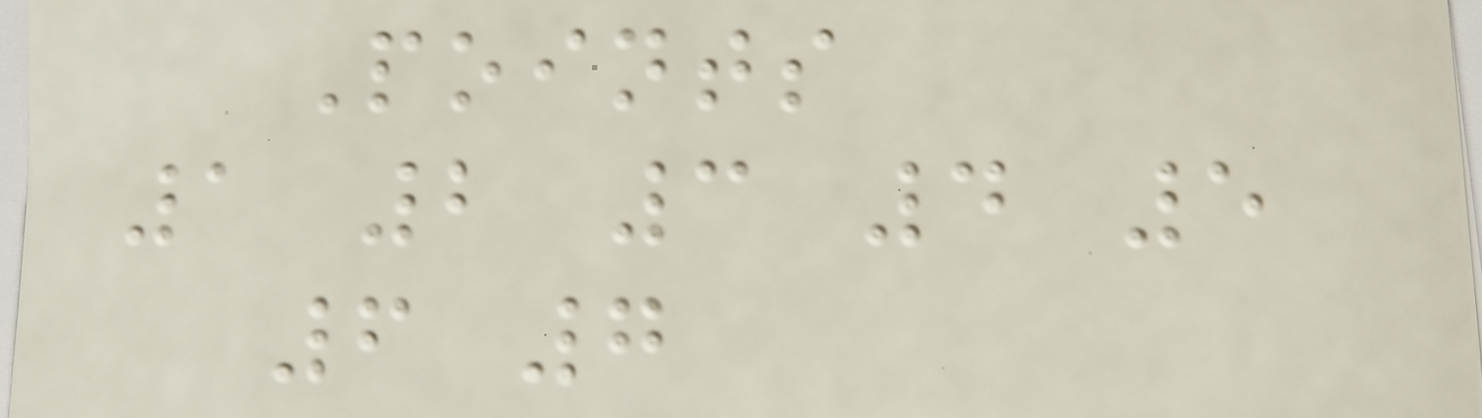Points
1 2 3 4 5
6 7
